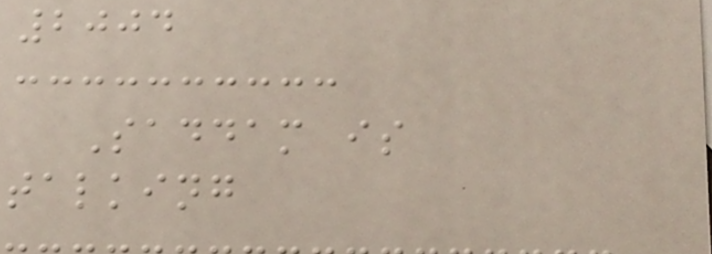2004
Saddam is
talking
